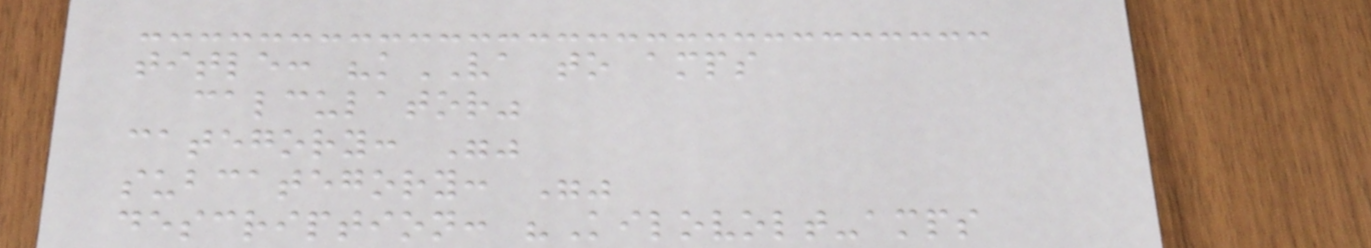title: "kVA to amps
calculator"
category: ""
subcategory: ""
description: "Kilovolt-amps
